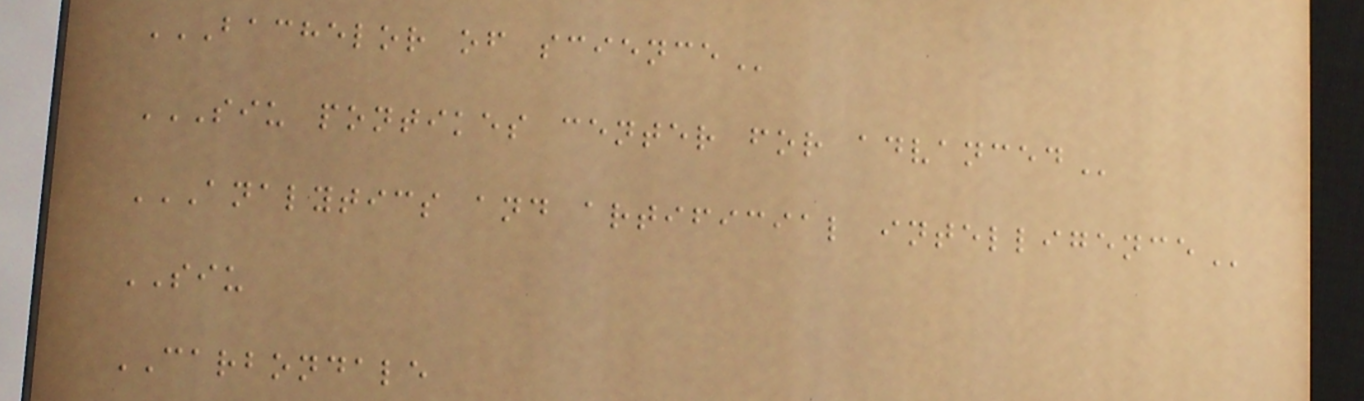BACHELOR OF SCIENCE
SIU PONTIKES CENTER FOR ADVANCED
ANALYTICS AND ARTIFICIAL INTELLIGENCE
SIU
CARBONDALE
